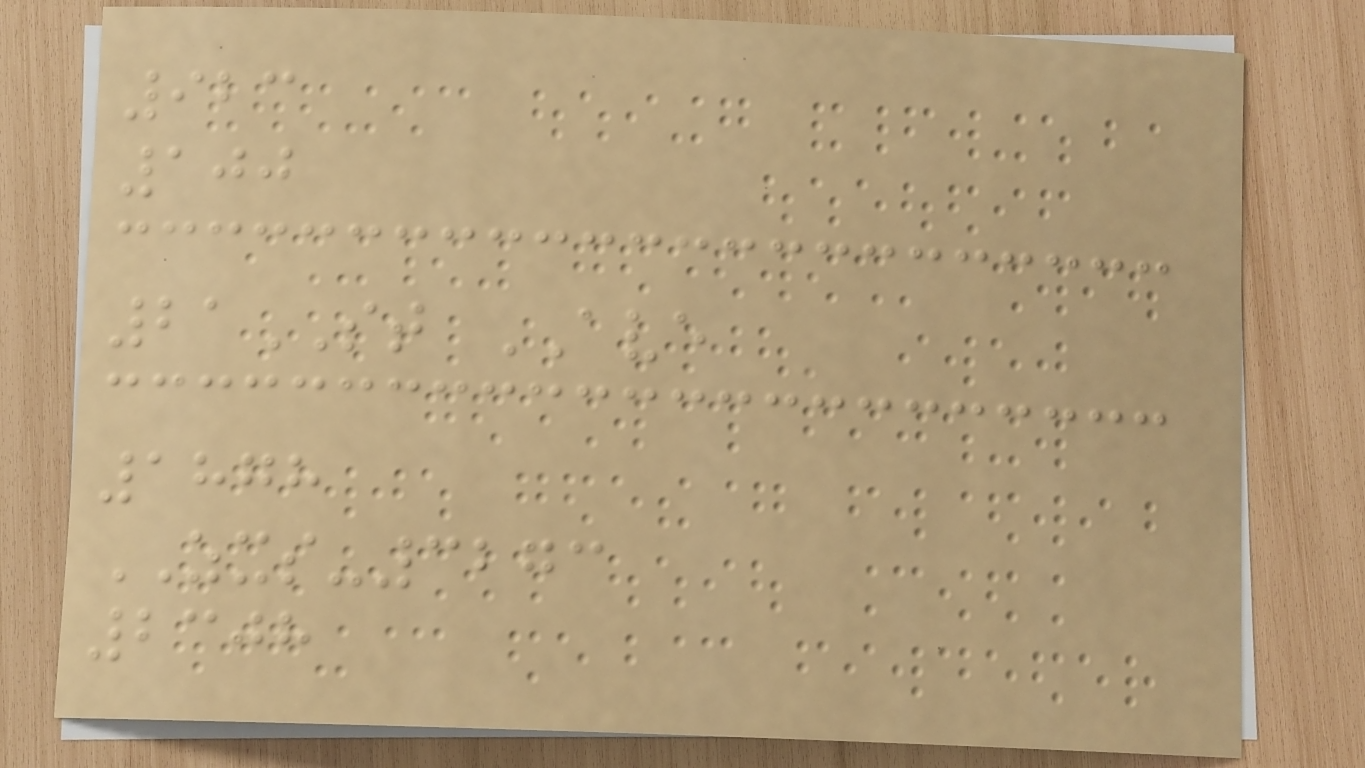923
100
21ST AVE
1878
ZXS-3273
2308
